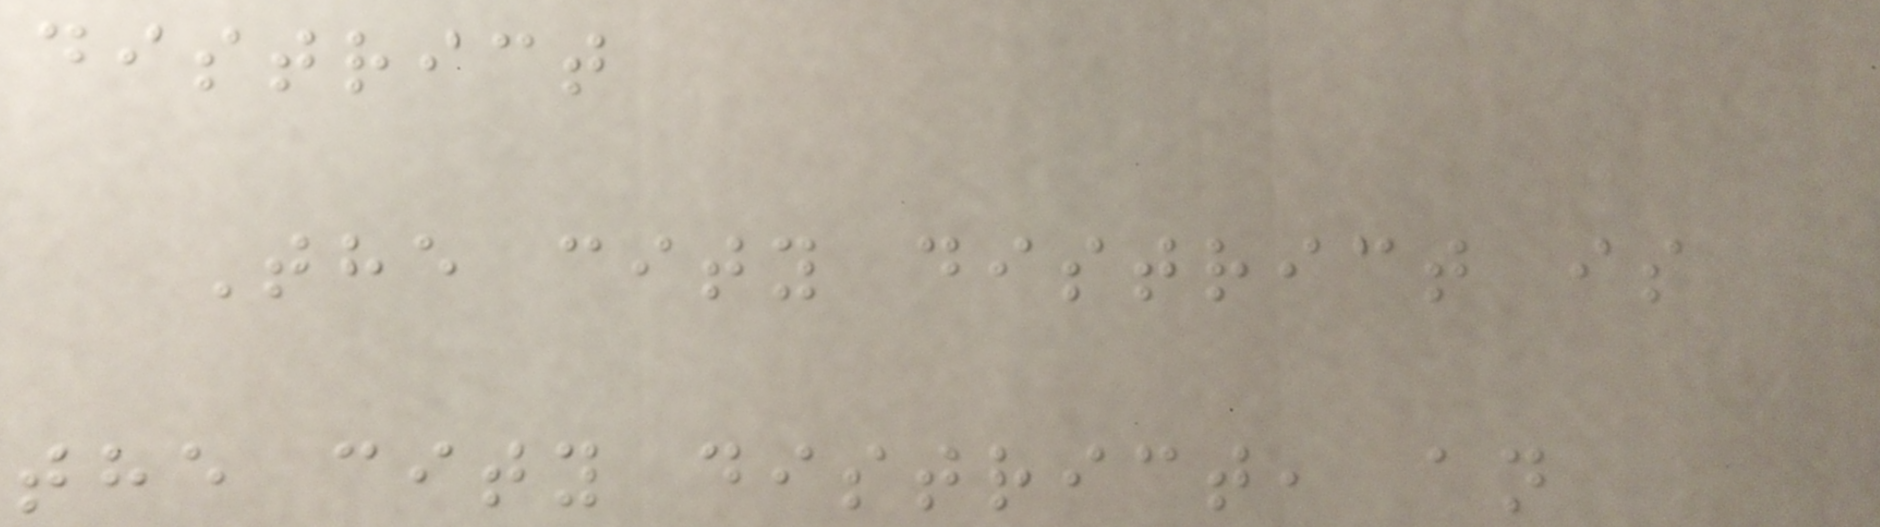district
The city district is
the city district, an
